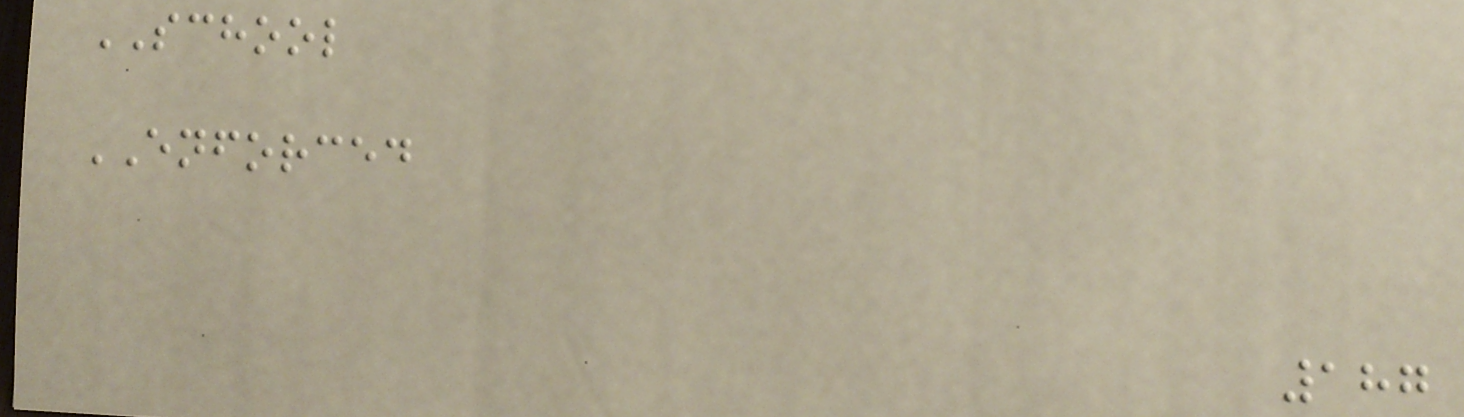SCHOOL
ENFORCED
187
